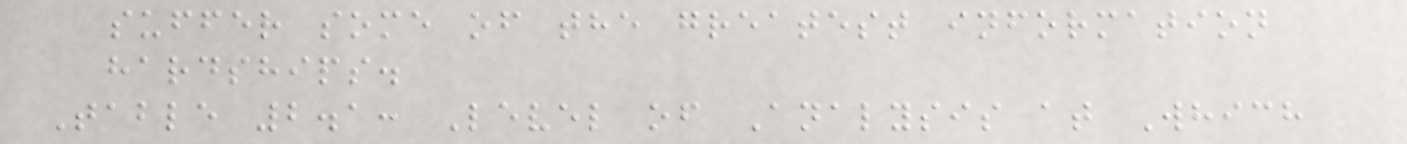suffer some of the greatest information
hardships.
Table 2.1: Level of Analysis at Which
